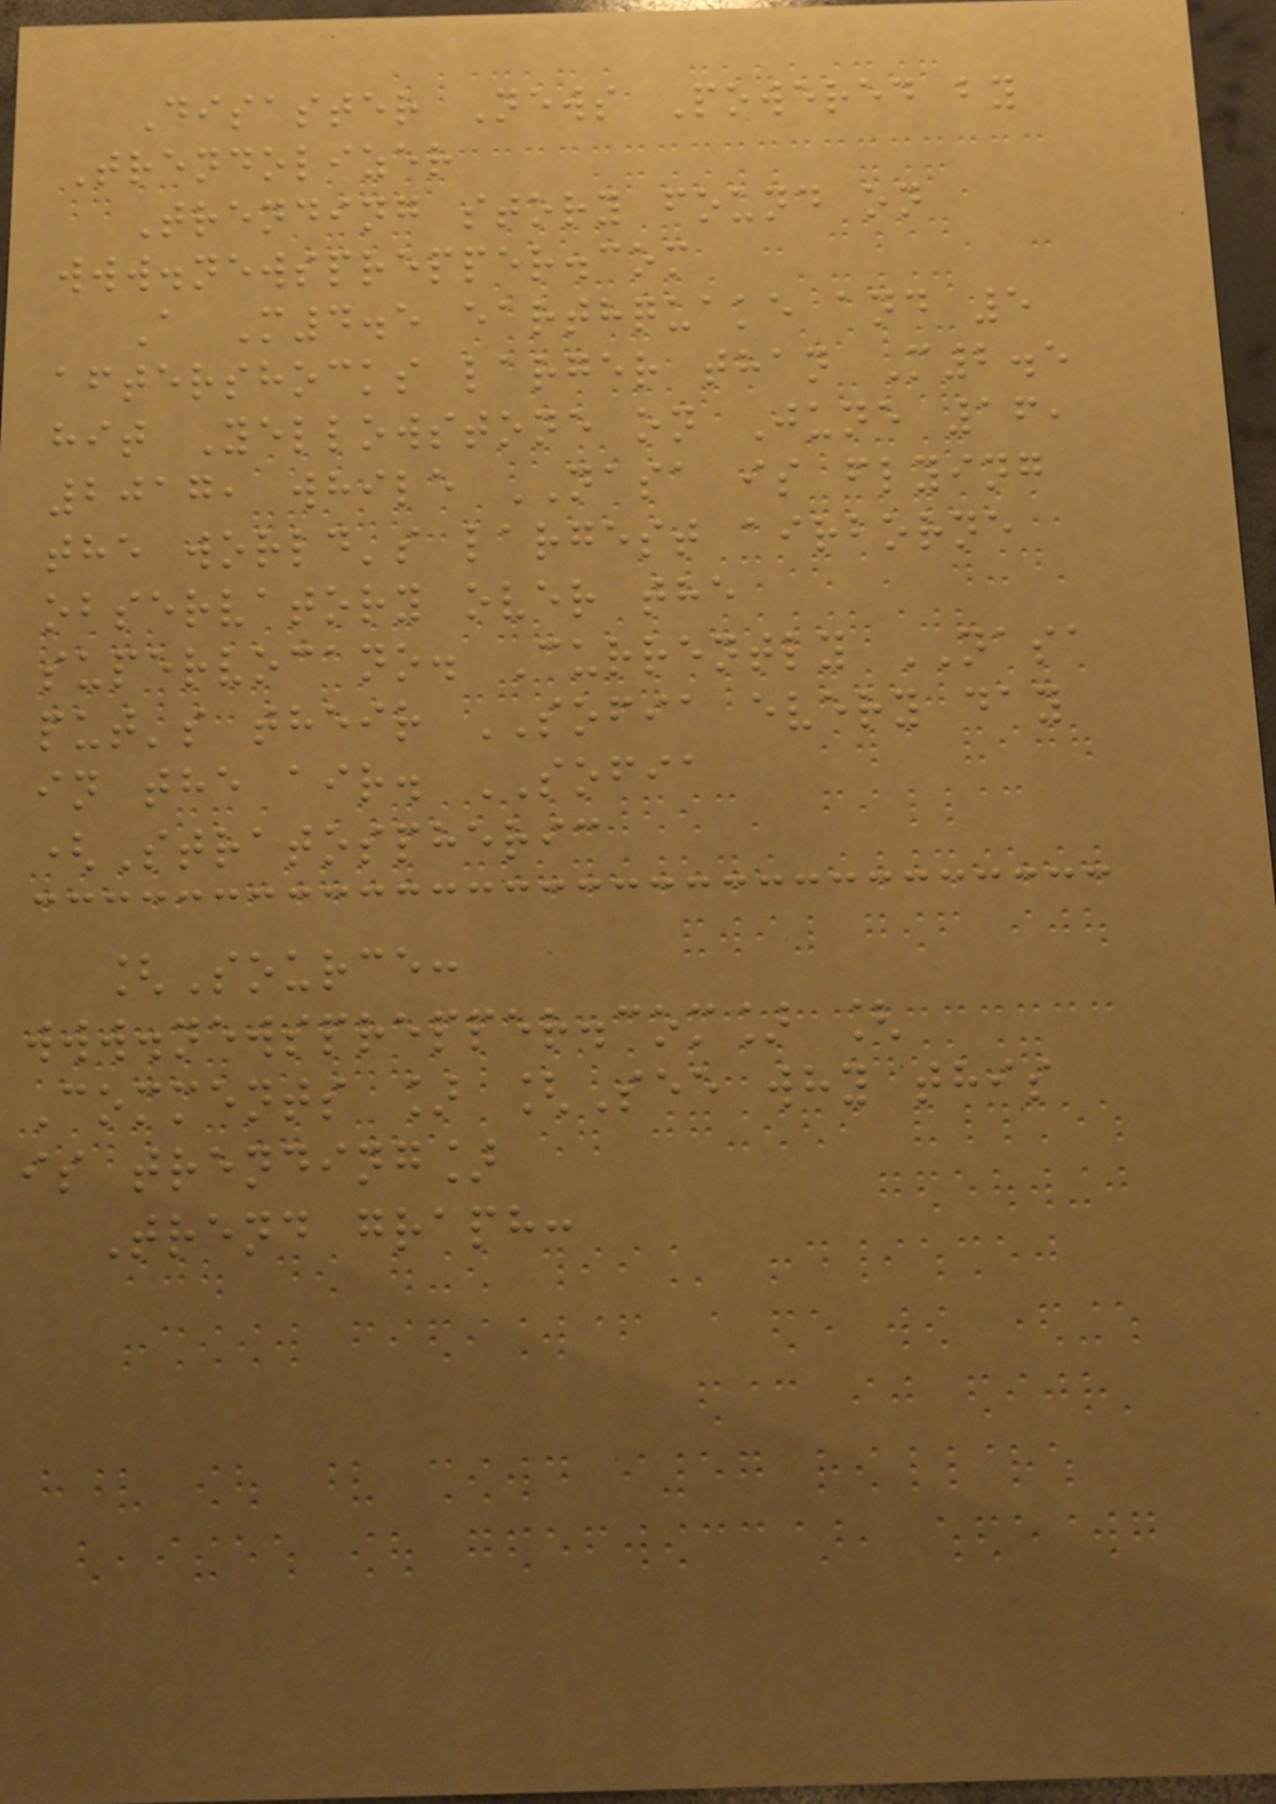Disaster News Powered by
Trendolizer
Trending story found on
www.newsprepper.com
A M4.5 earthquake and 5
aftershocks larger than M2.5
hit Yellowstone on June 16,
2017, while NASA is flying
the world's largest airborne
observatory over the
supervocano. Currently NASA
put's their SOFIA every day
in the air. SOFIA
(Stratospheric
[Source:
www.newsprepper.com] [
Comments ] [See why this
is trending]
Trend graph:
